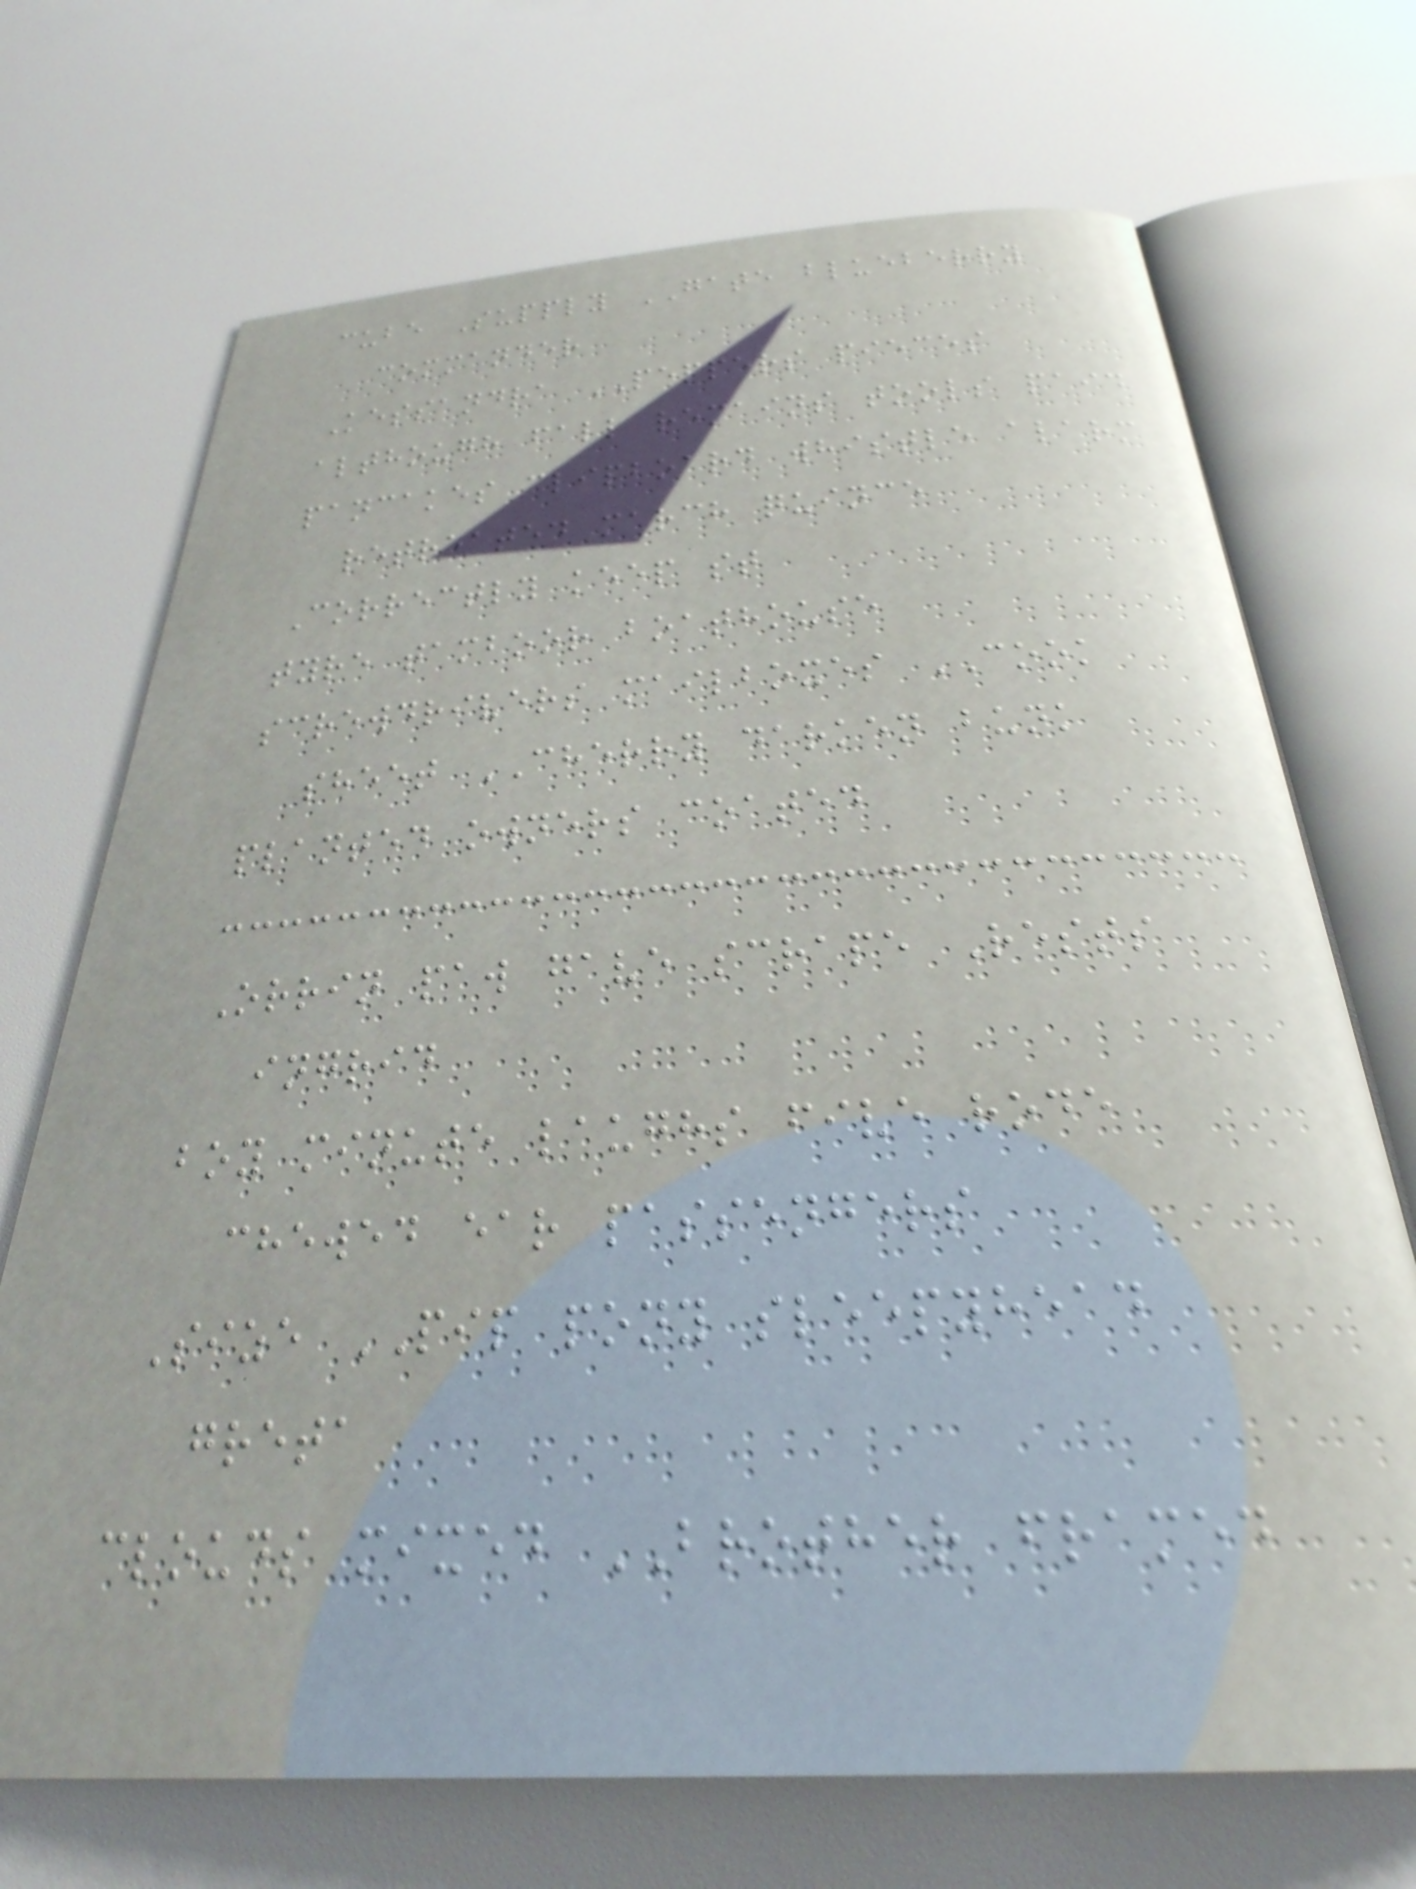cube Supply GATE blueberry
commander
Kessandra PEPPERS pieces
although fall remains tools paid
pancakes clipboard whistle alarm
retreated march quince
Correctly keep st
tyre tamboor boathouse
screwdrivers mailboxes COOK
sheet CHERRY darken bunk
planted owners coated
Orrin paw gave scrape Rests
ingrid
boy minute laughs five rode
chewed ear passengers
Size PIP pony sleepyhead
greta
clouds mixed BROTHER framed
